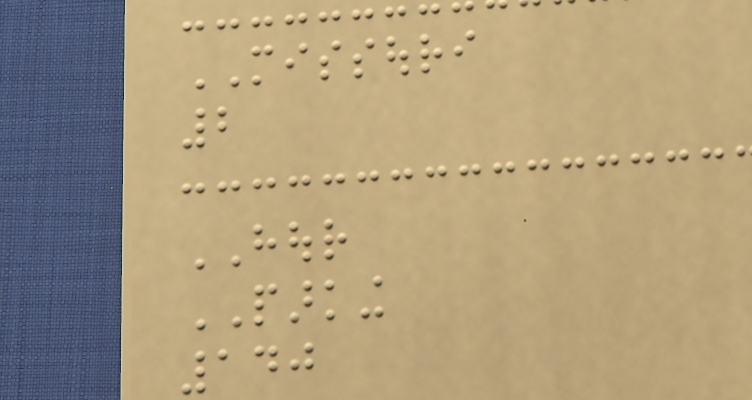MISSOURI
2
HOUR
PARKING
140
